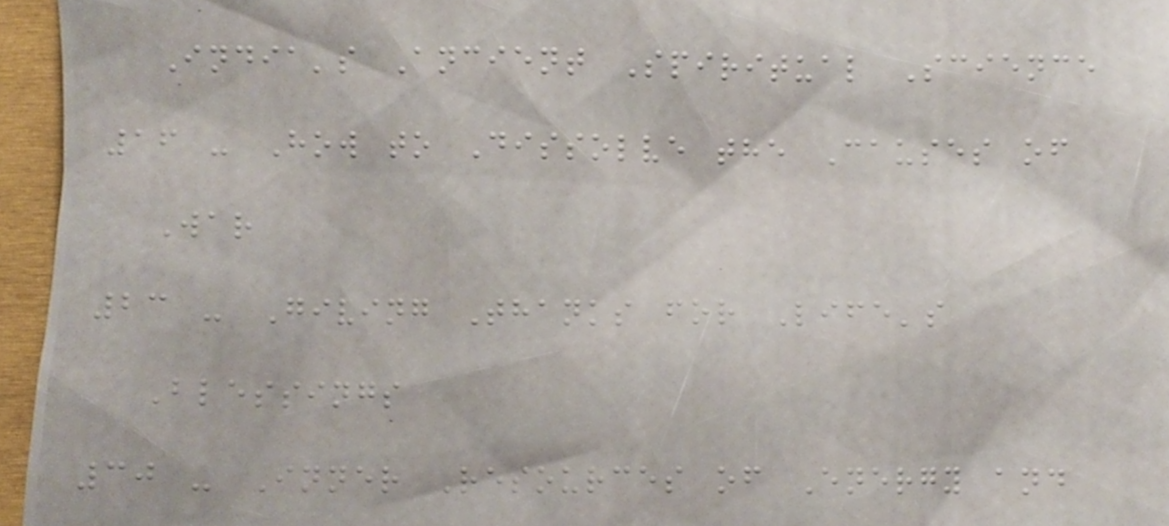India's Ancient Spiritual Science
16 - How to Dissolve the Causes of
War
23 - Giving Thanks for Life's
Blessings
30 - Inner Resources of Energy and
